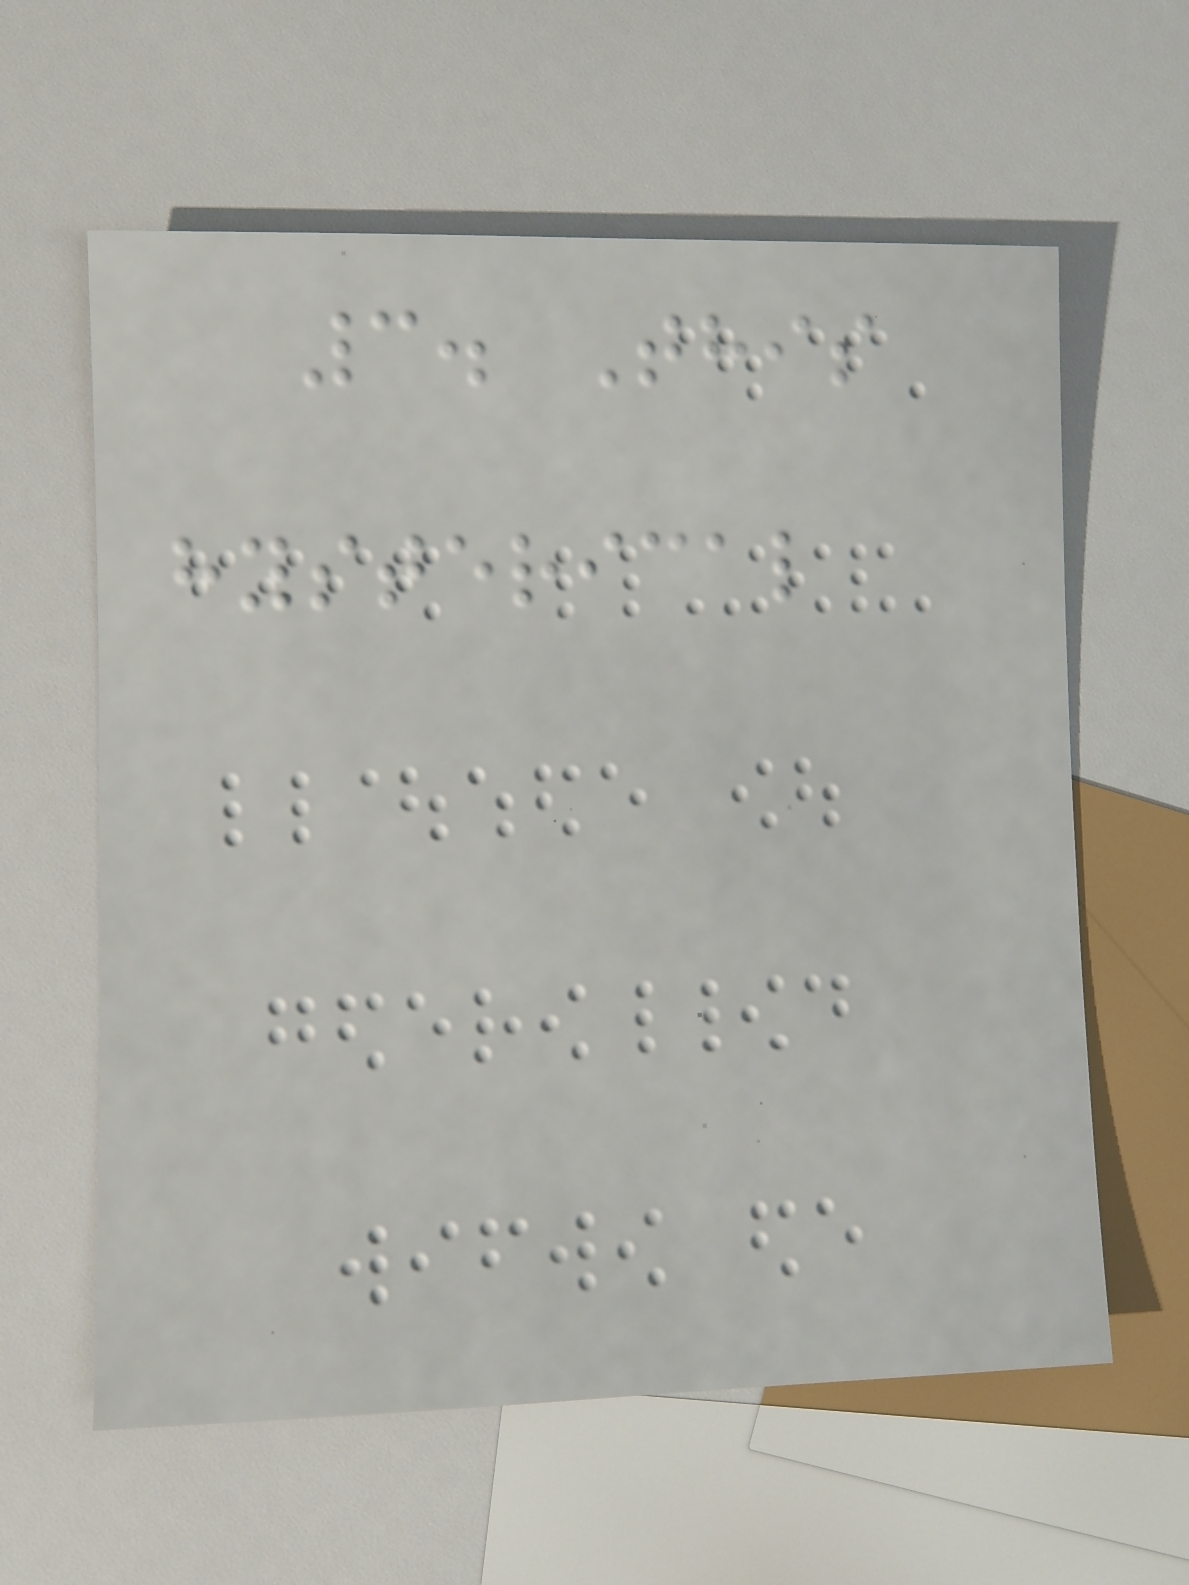3. This
hysterical
